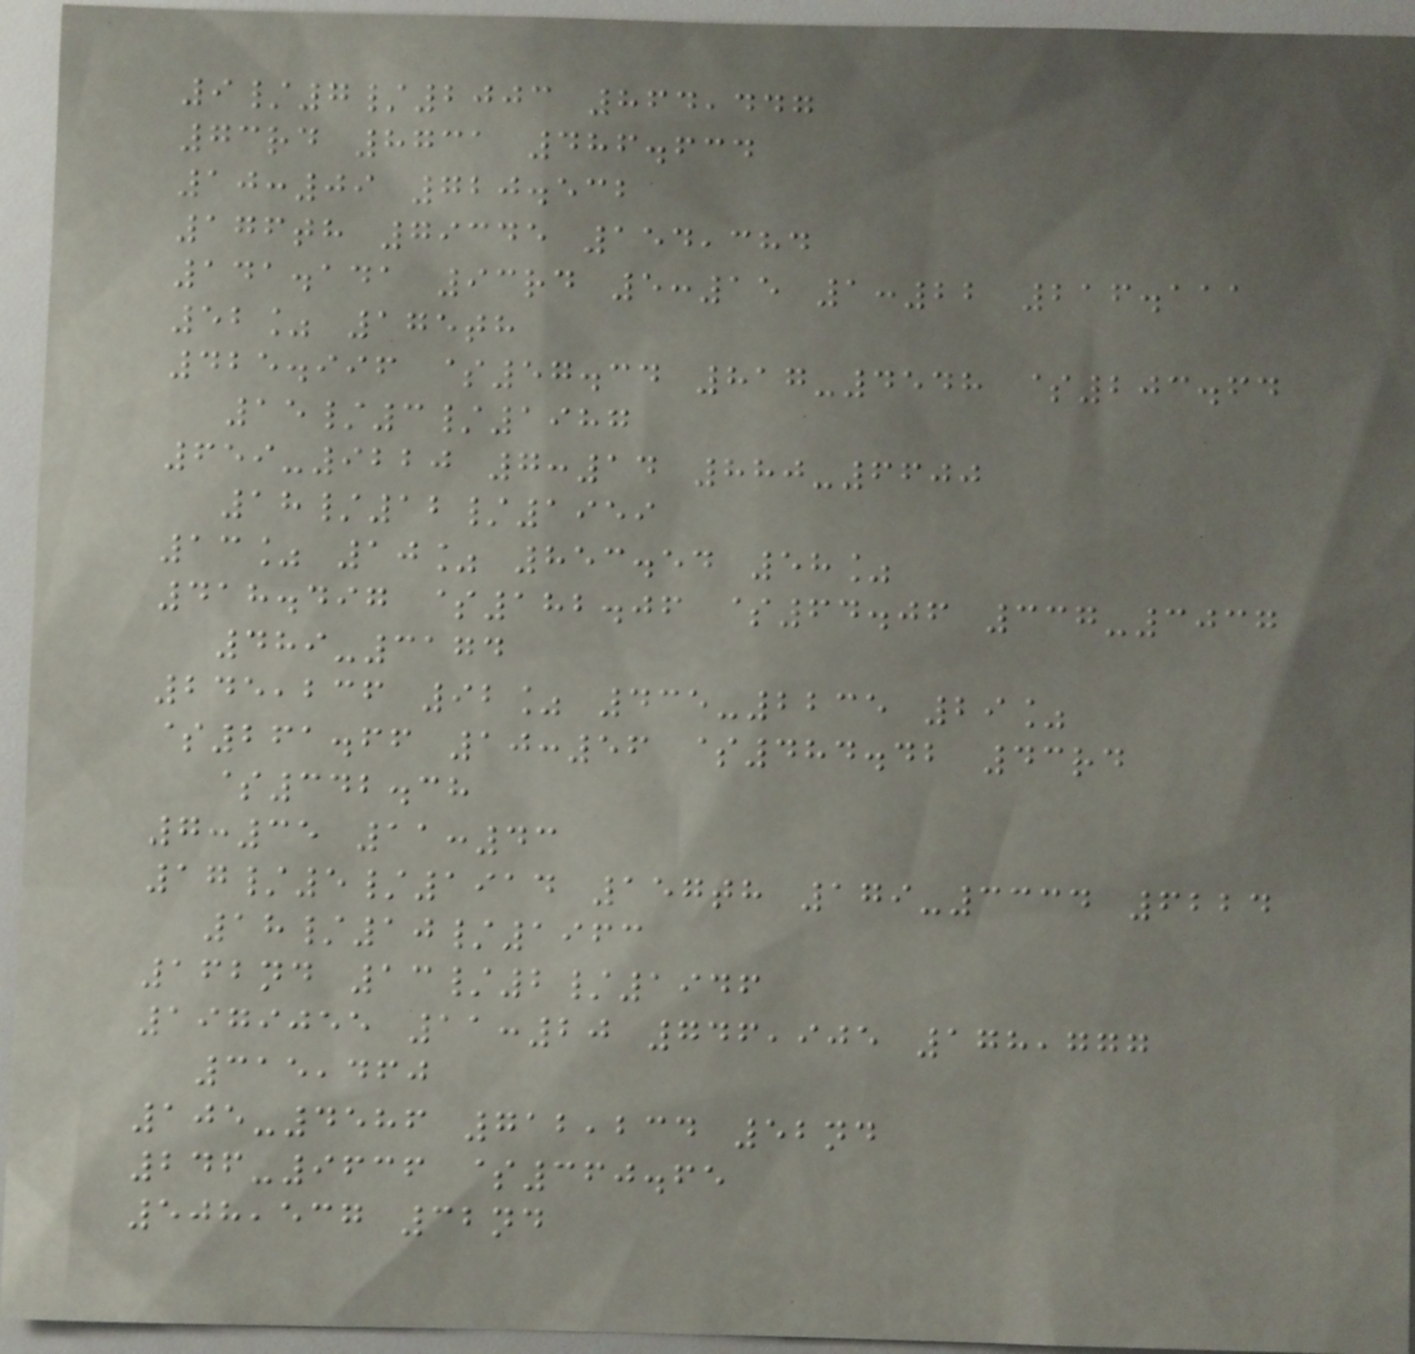9/7/2003 864,447
73rd 8731 486.634
10:09 720.532
176th 79345 154,384
141.141 93rd 5:15 1:22 216.111
52% 175th
425.996 $57.34 817-4548 $203.64
15/3/1987
659-9220 7:14 880-6600
18/12/1959
13% 10% 853.54 58%
418.497 $182.06 $64.06 337-3037
489-3174
245,236 92% 435-2235 29%
$261.66 10:56 $484.42 43rd
$342.38
7:35 11:43
17/5/1914 157th 179-3334 6224
18/10/1963
162nd 13/2/1946
1979055 11:20 746,905 178,777
315,460
105-4586 712,234 52nd
246-9636 $360.65
508,537 32nd
